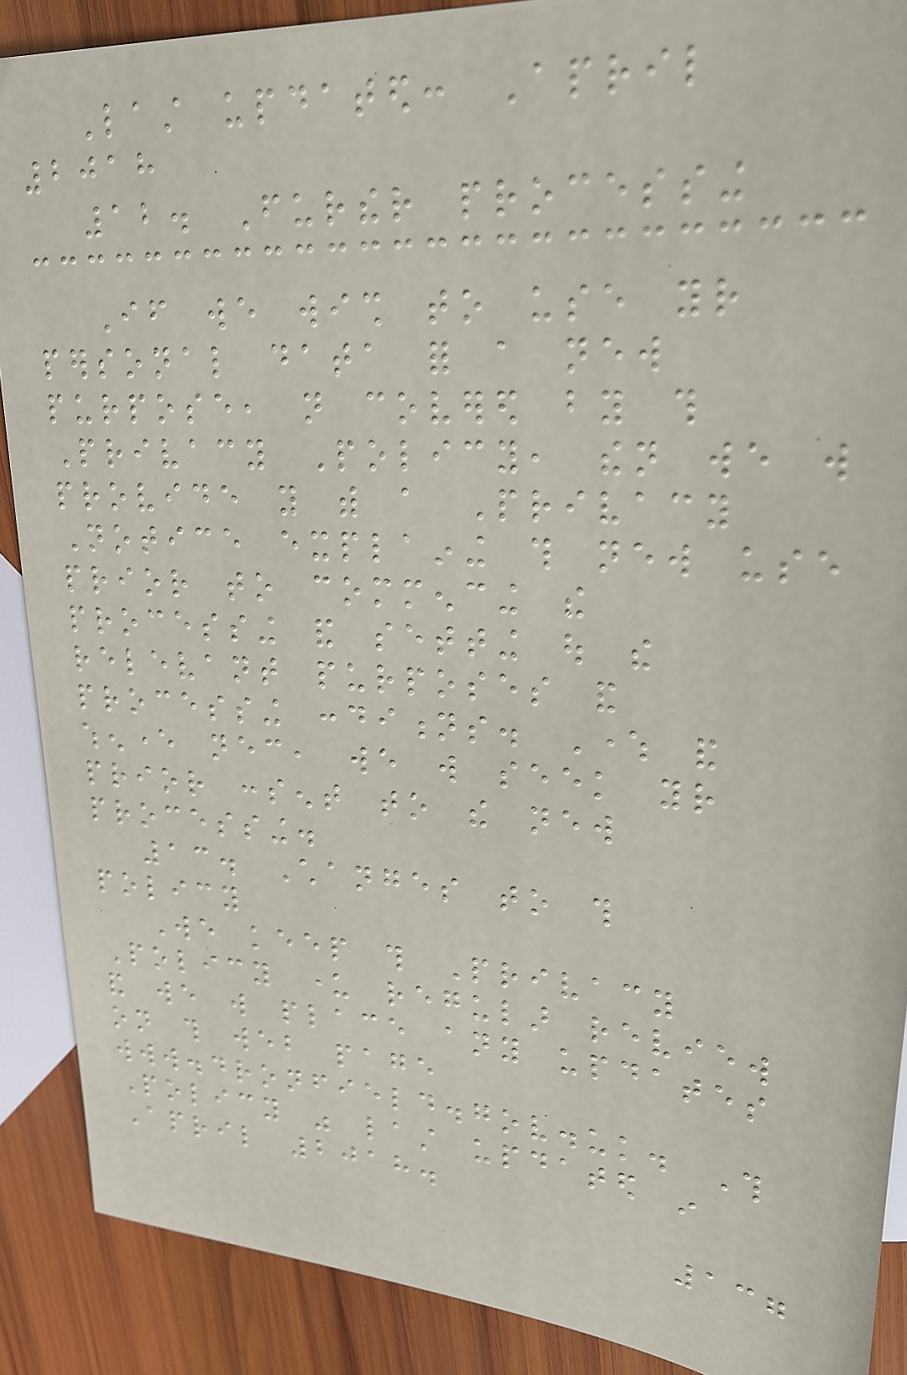Last updated: April
2018
12. Further processing
If we wish to use your
personal data for a new
purpose, not covered by this
Privacy Policy, then we will
provide you with a Privacy
Notice explaining this new use
prior to commencing the
processing and setting out the
relevant purposes and
processing conditions. Where and
whenever necessary, we will seek your
prior consent to the new
processing.
13. Changes to this
policy
We keep this Privacy
Policy under regular review
and we will place any updates
on this web page
www.dronfield.gov.uk. This
Policy was last updated in
April 2018.
137
